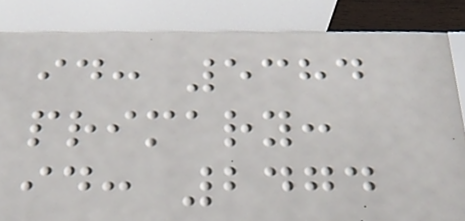id: 5384
primary:
id: 2474
